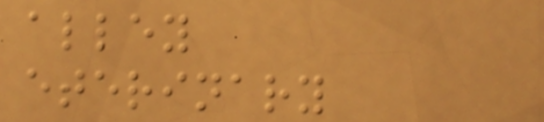alley
eterinary
